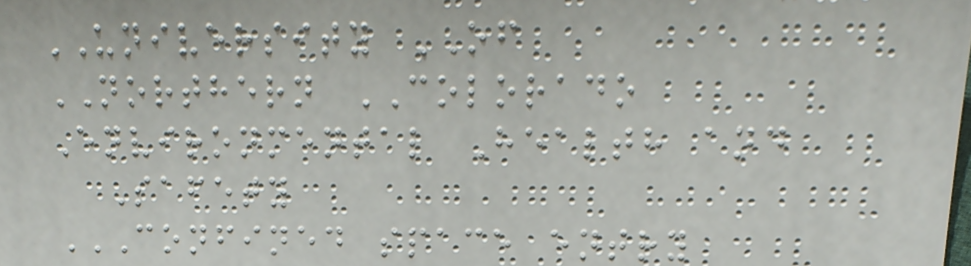UNIVERSITY OF
NORTHERN COLORADO
Environmental Health and
Safety
CONFINED SPACE ENTRY
